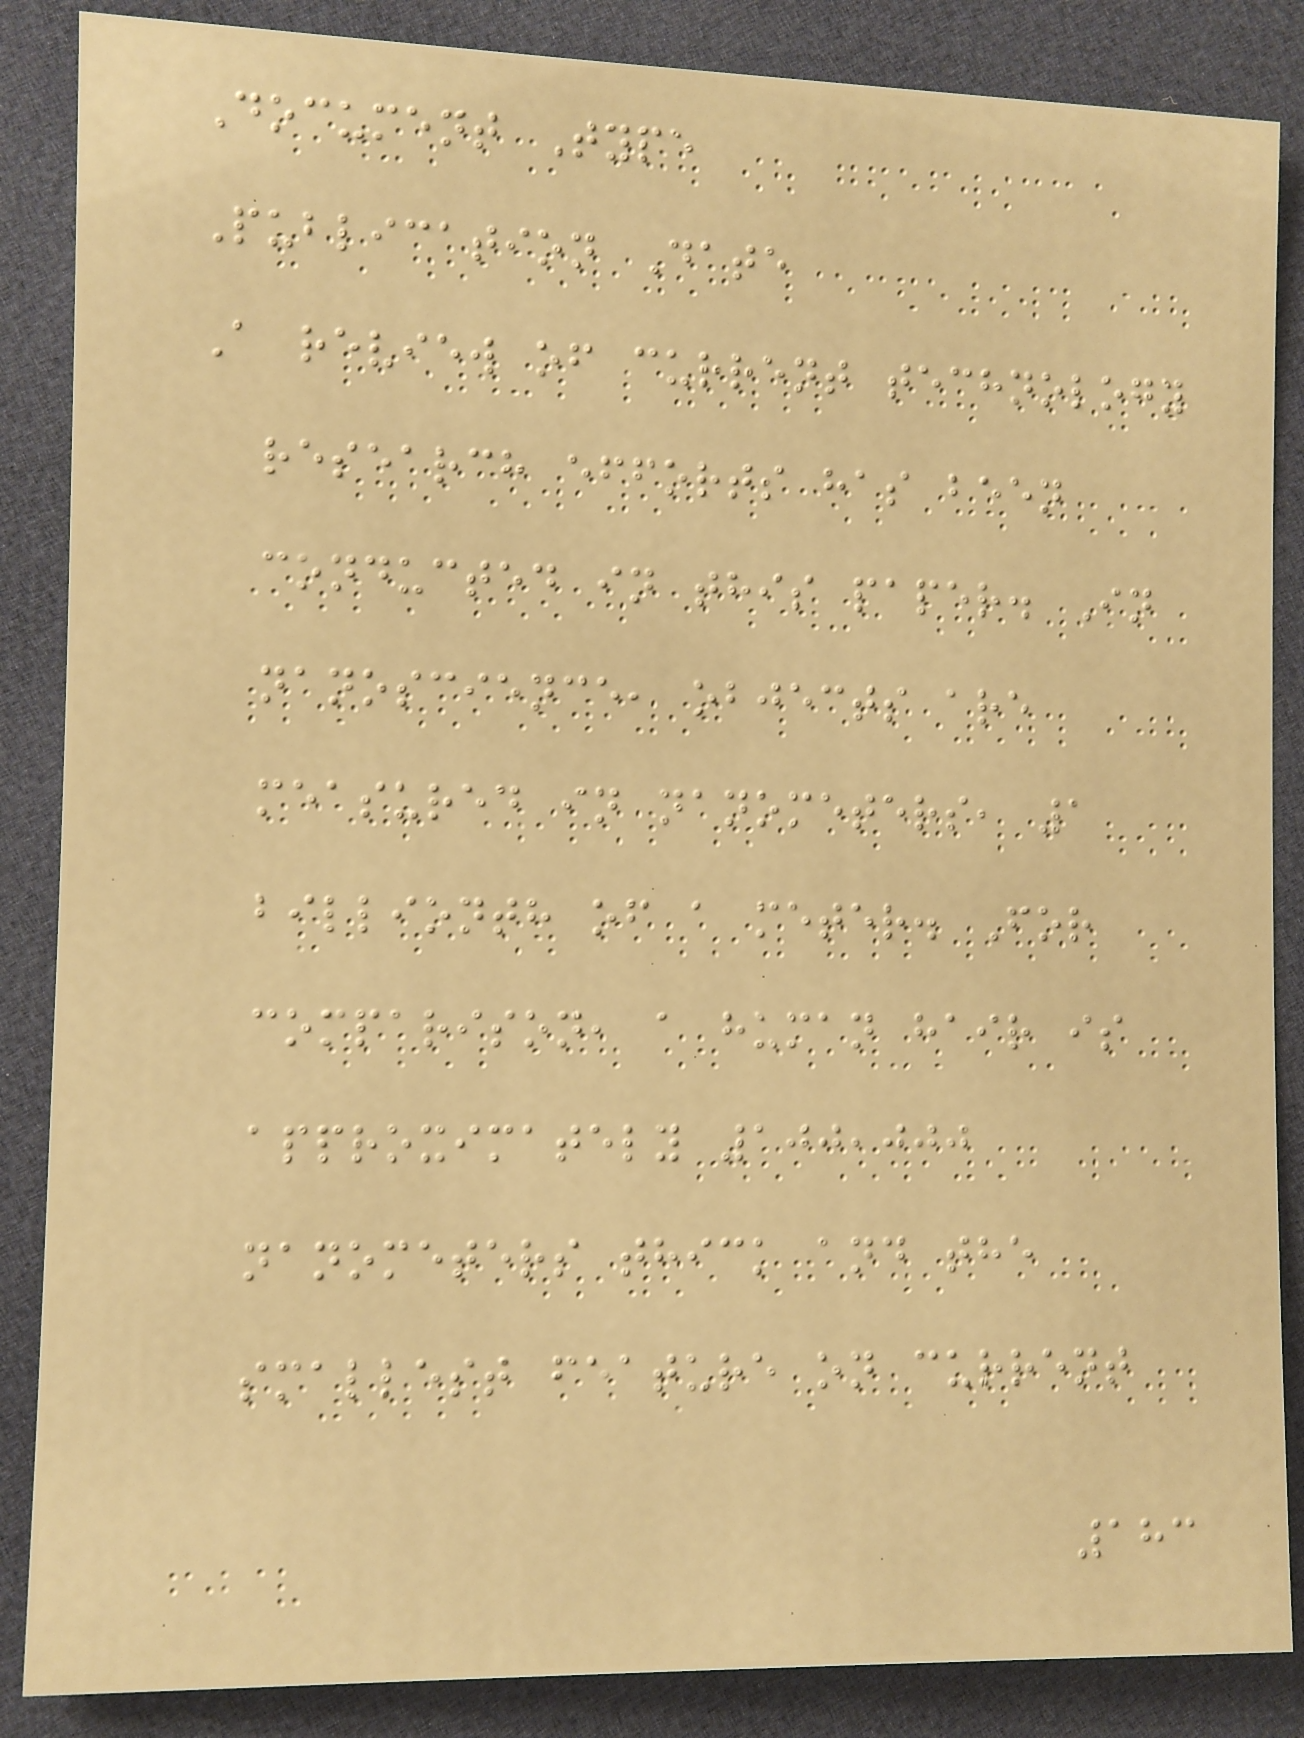Document Type
Publication Date
A review of current technology
research efforts has been
conducted in this paper. In
nanoscience, objects are
measured in nanometers, 1
billionth of a meter. For
comparison, a human hair is
approximately 100,000
nanometers thick and the
smallest feature on current
183
